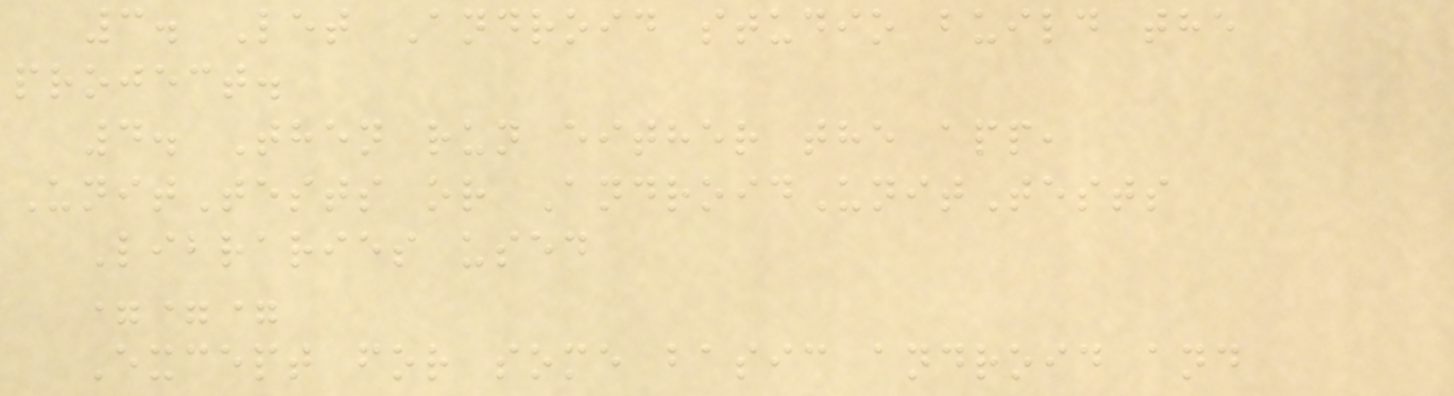3. Let Android studio build the
project.
4. Then run either the app,
UnitTests or AndroidUnitTests
Libraries used
===
Except for some basic android and
